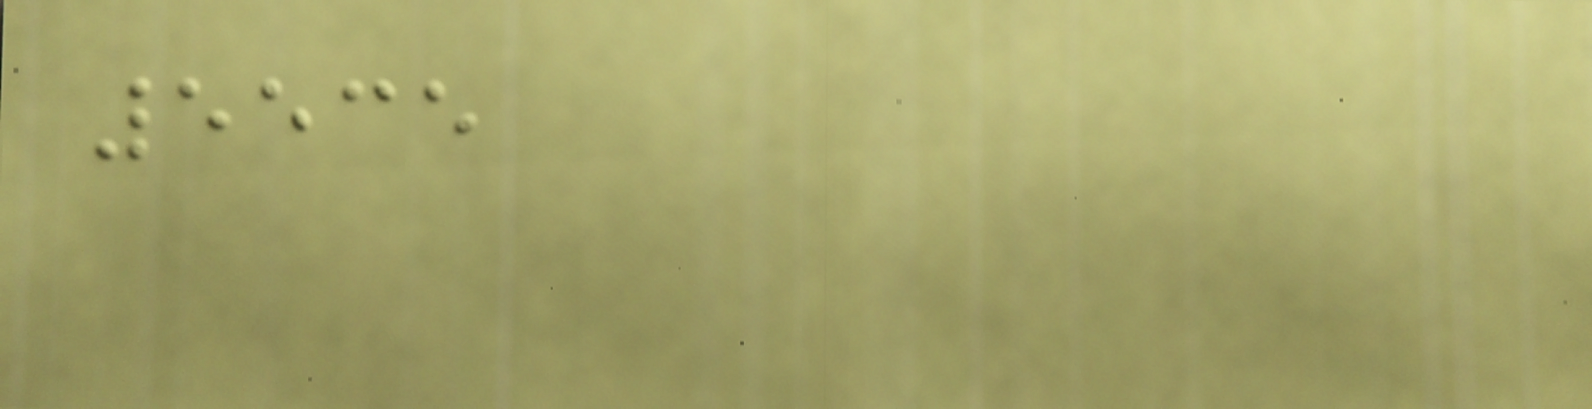5535
